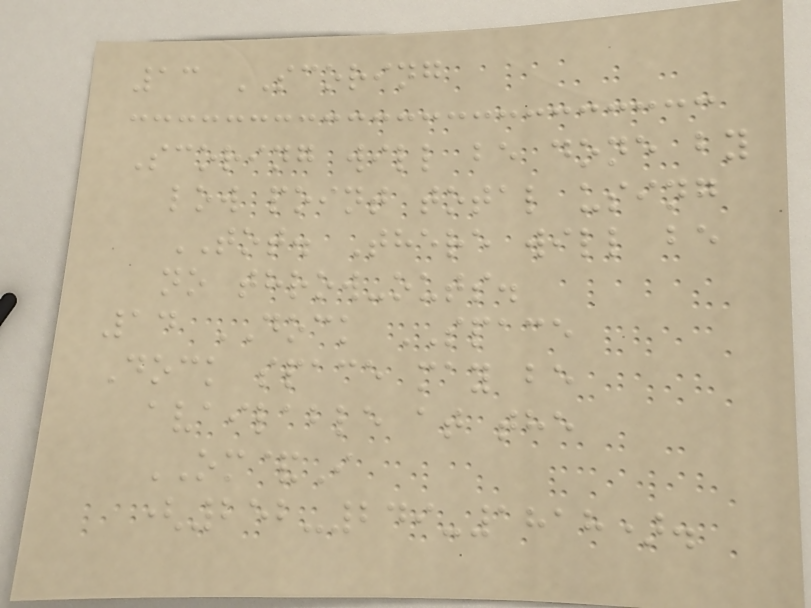13 SCORING
Scoring will be done by
low point total using
TOT. There will be
no throw-outs.
14 DOCK SPACE
Dock space may be
available at the
OM&I
(252-249-1818).
